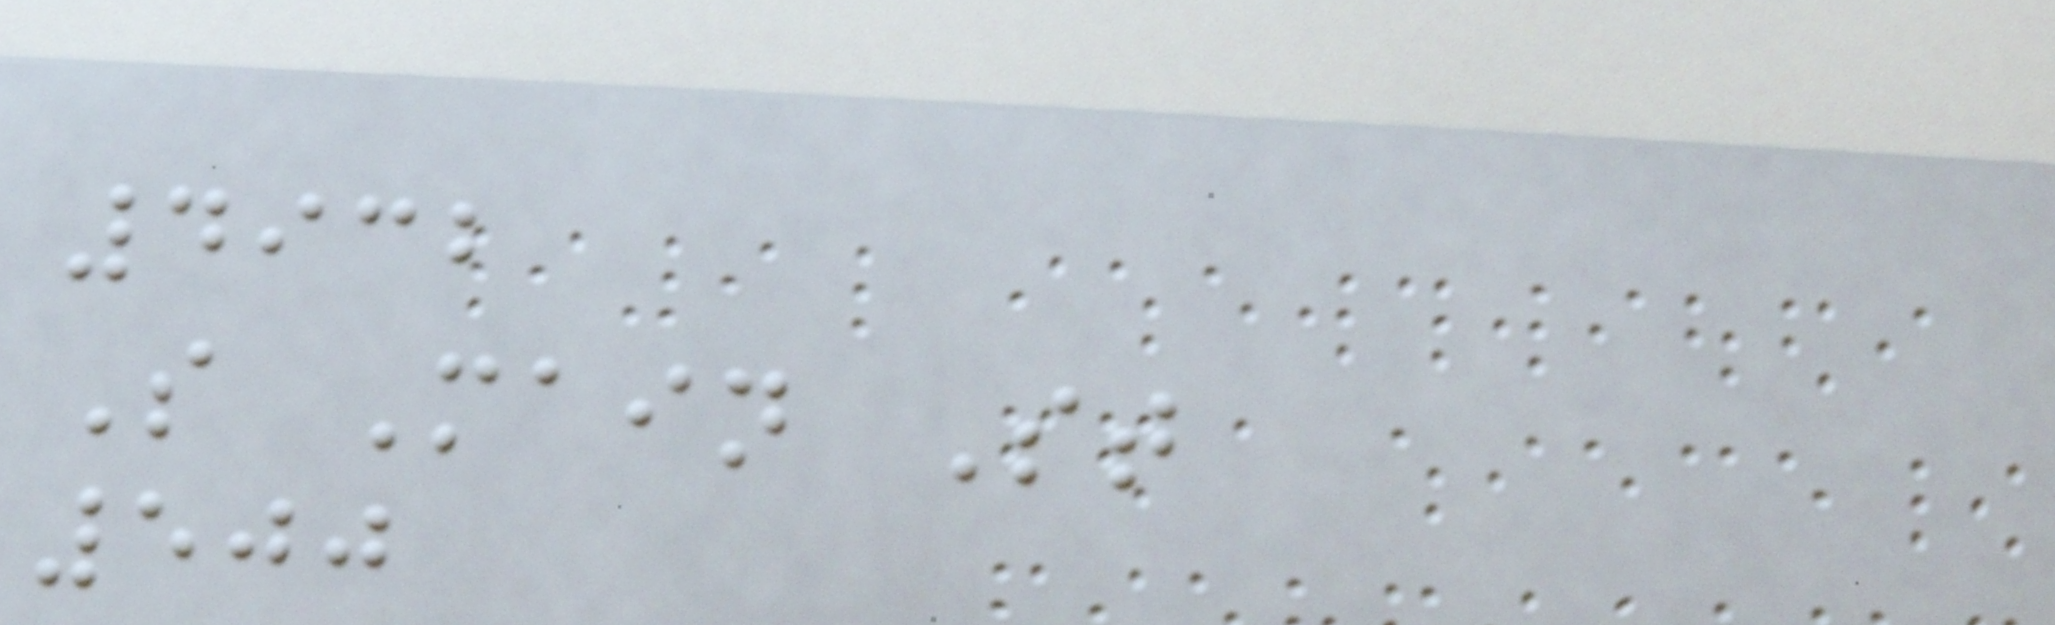4932
S Main St
500
